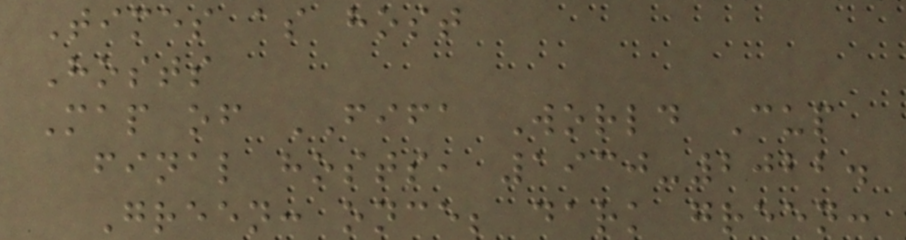Times as host
Hosts
Map of FIFA World Cup
final hosts, 1930-2022.
Green: once; dark green:
